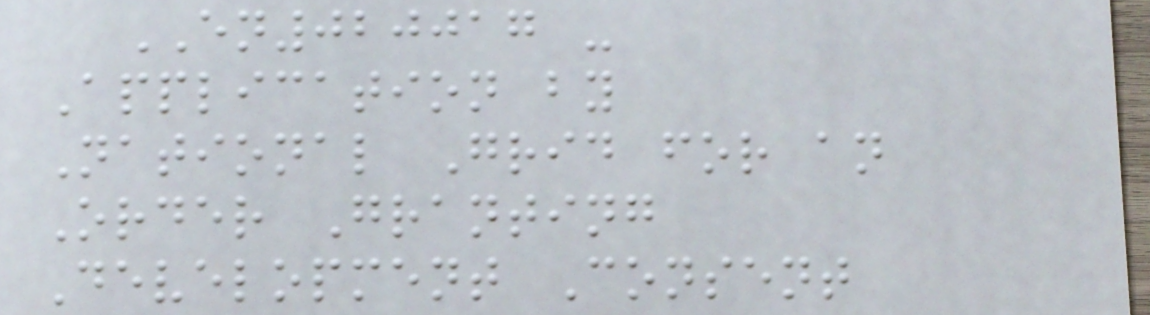EN020017 -
Application by
National Grid for an
Order Granting
Development Consent
